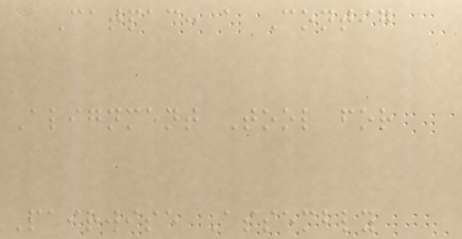Catpac: a Contig
Alignment Tool for
Pairwise Assembly
